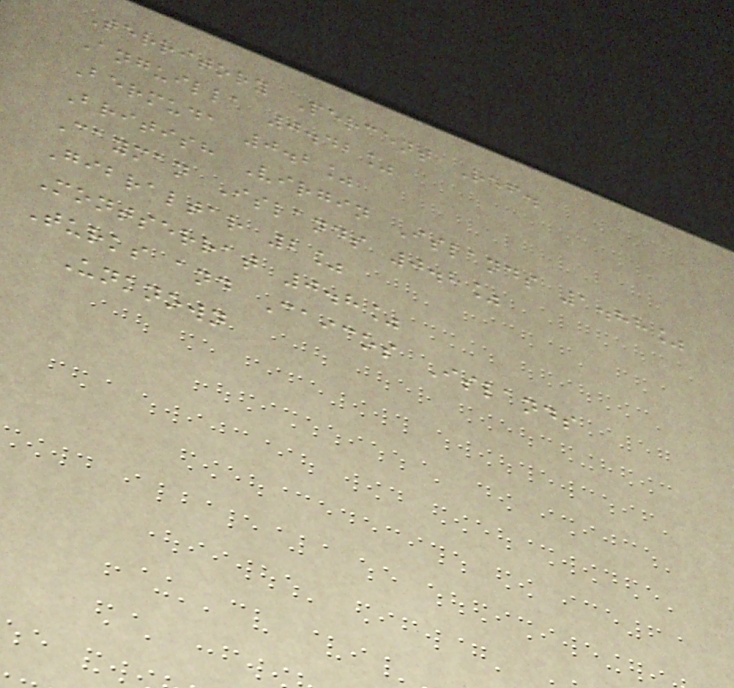Territory Percent Ref.
Anguilla 0.42%
Bermuda 0.2%
British Virgin Islands 1.88%
Cayman Islands 0.8%
Gibraltar 2%
Montserrat 0.8%
Turks and Caicos Islands
Unknown
